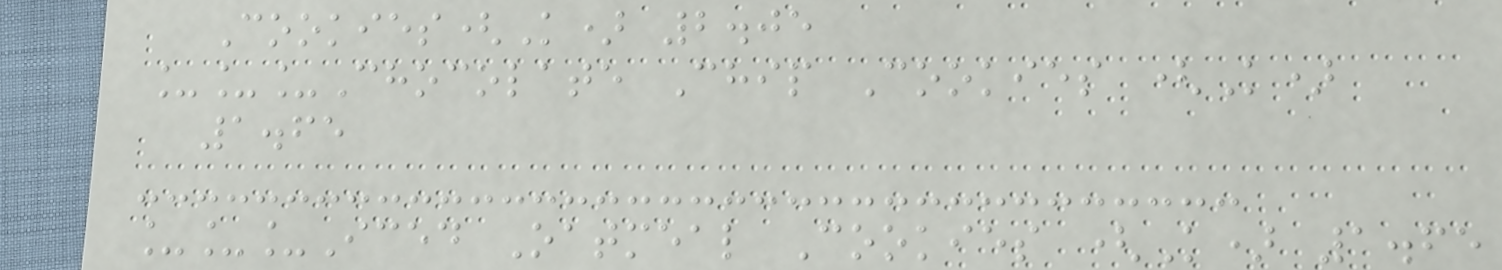Cookies(K) 2.05
___Chocolate Chip Cookies (K)
1.65
___Iced Oatmeal Cookies (K) 1.65
